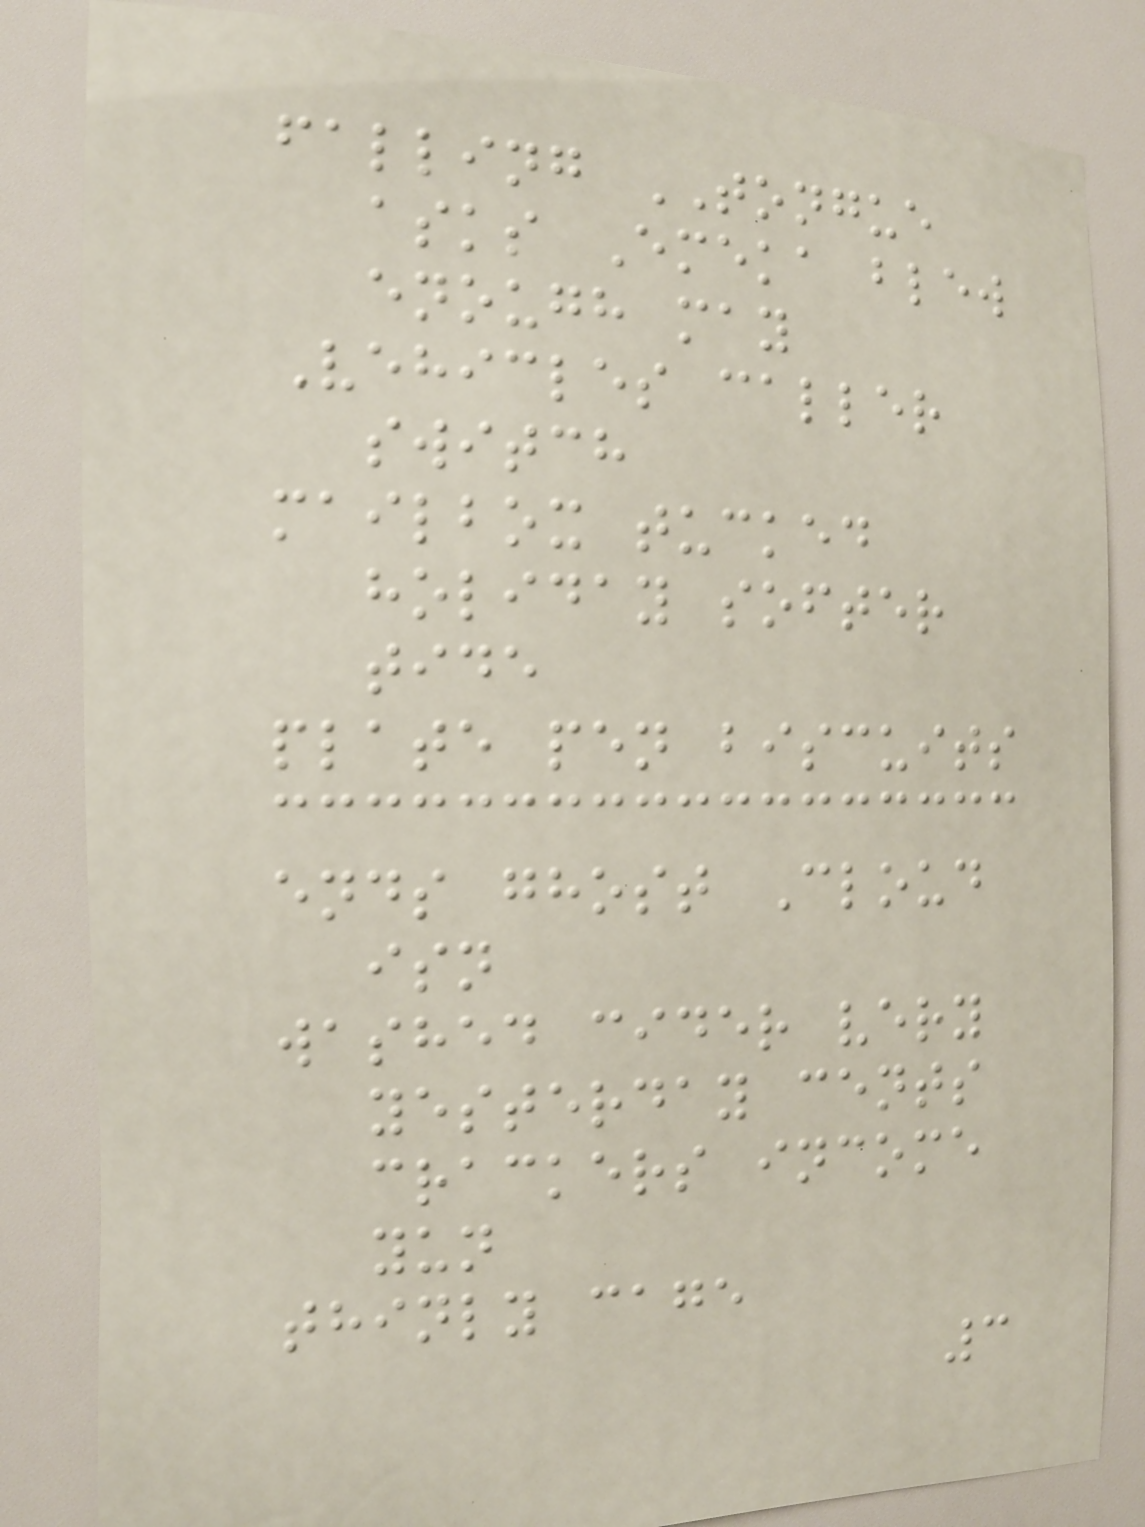falling TONGUE
asks Emeka blew
enough may
Vehicles caller
switch
mailbox tucked
holiday softer
tide
plate pen biscuits
ends ghost Cloud
isn
washed cider very
yesterday cents
crackers income
yun
thinly cage
3
